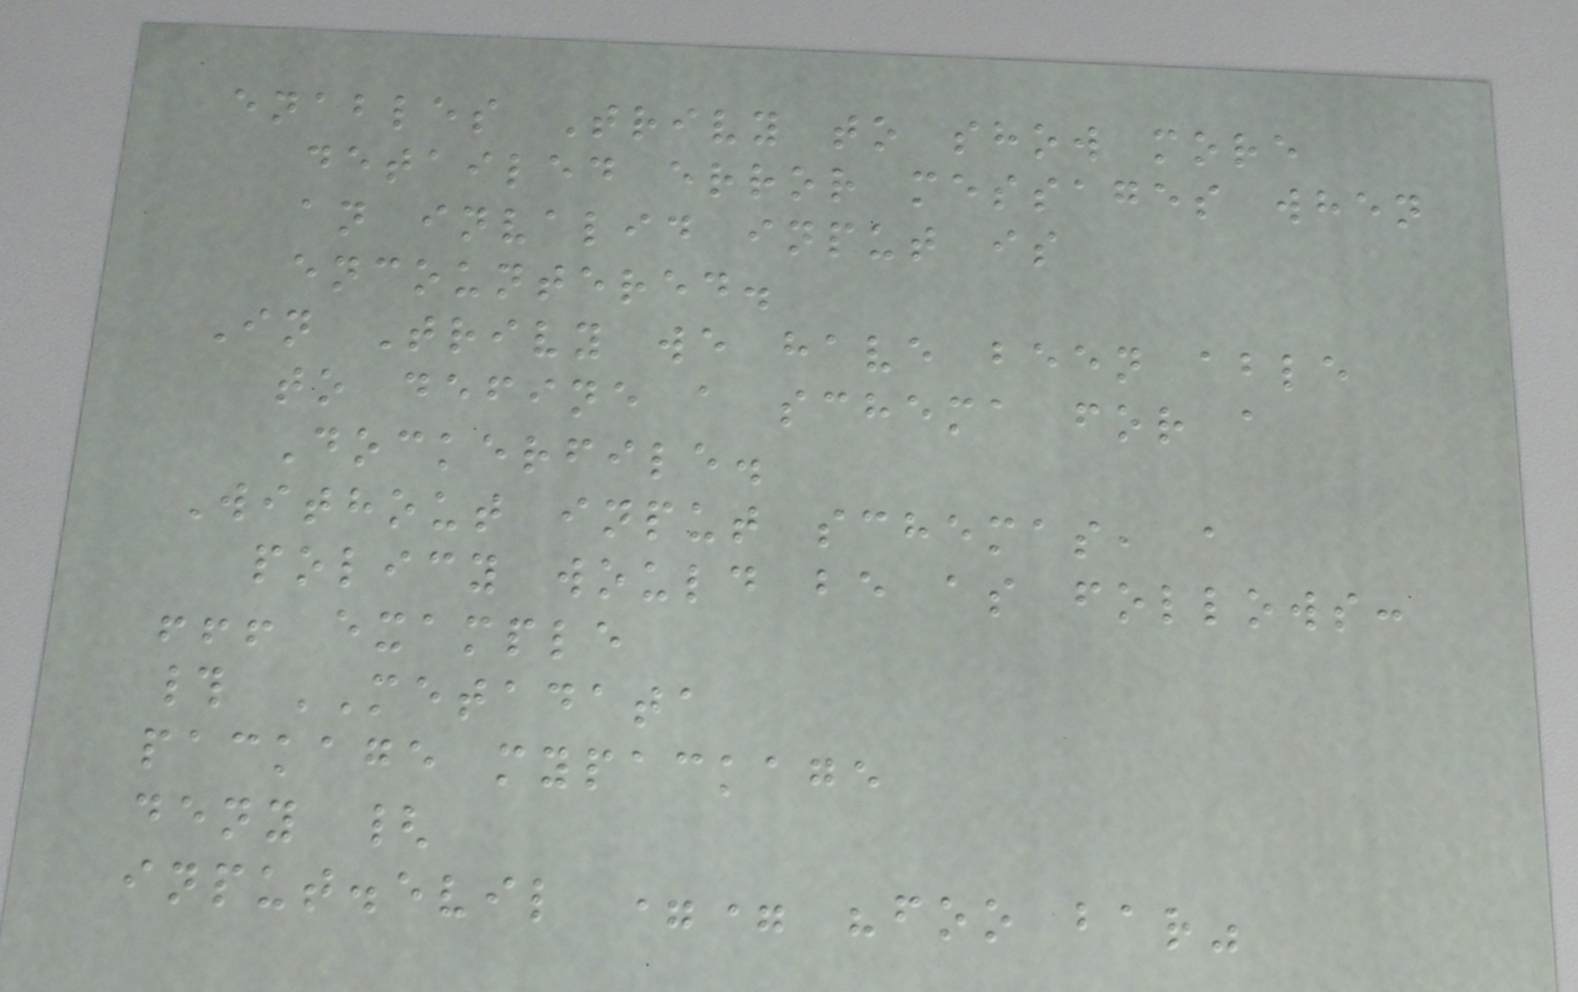enables Trivy to show more
detailed error messages when
an invalid input is
encountered.
In Trivy we have been able
to define a schema for a
Dockerfile.
Without input schemas, a
policy would be as follows:
!!! example
# METADATA
package mypackage
deny {
input.evil == "foo bar"
